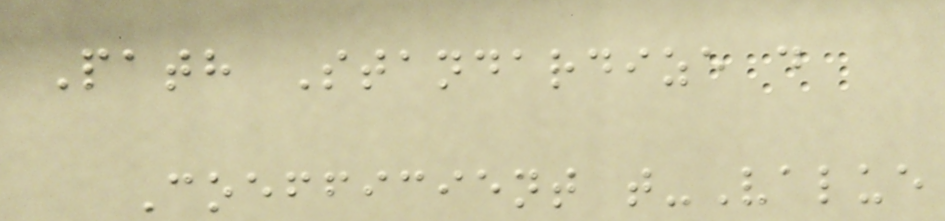Path Standardize d
Coefficient t-Value
